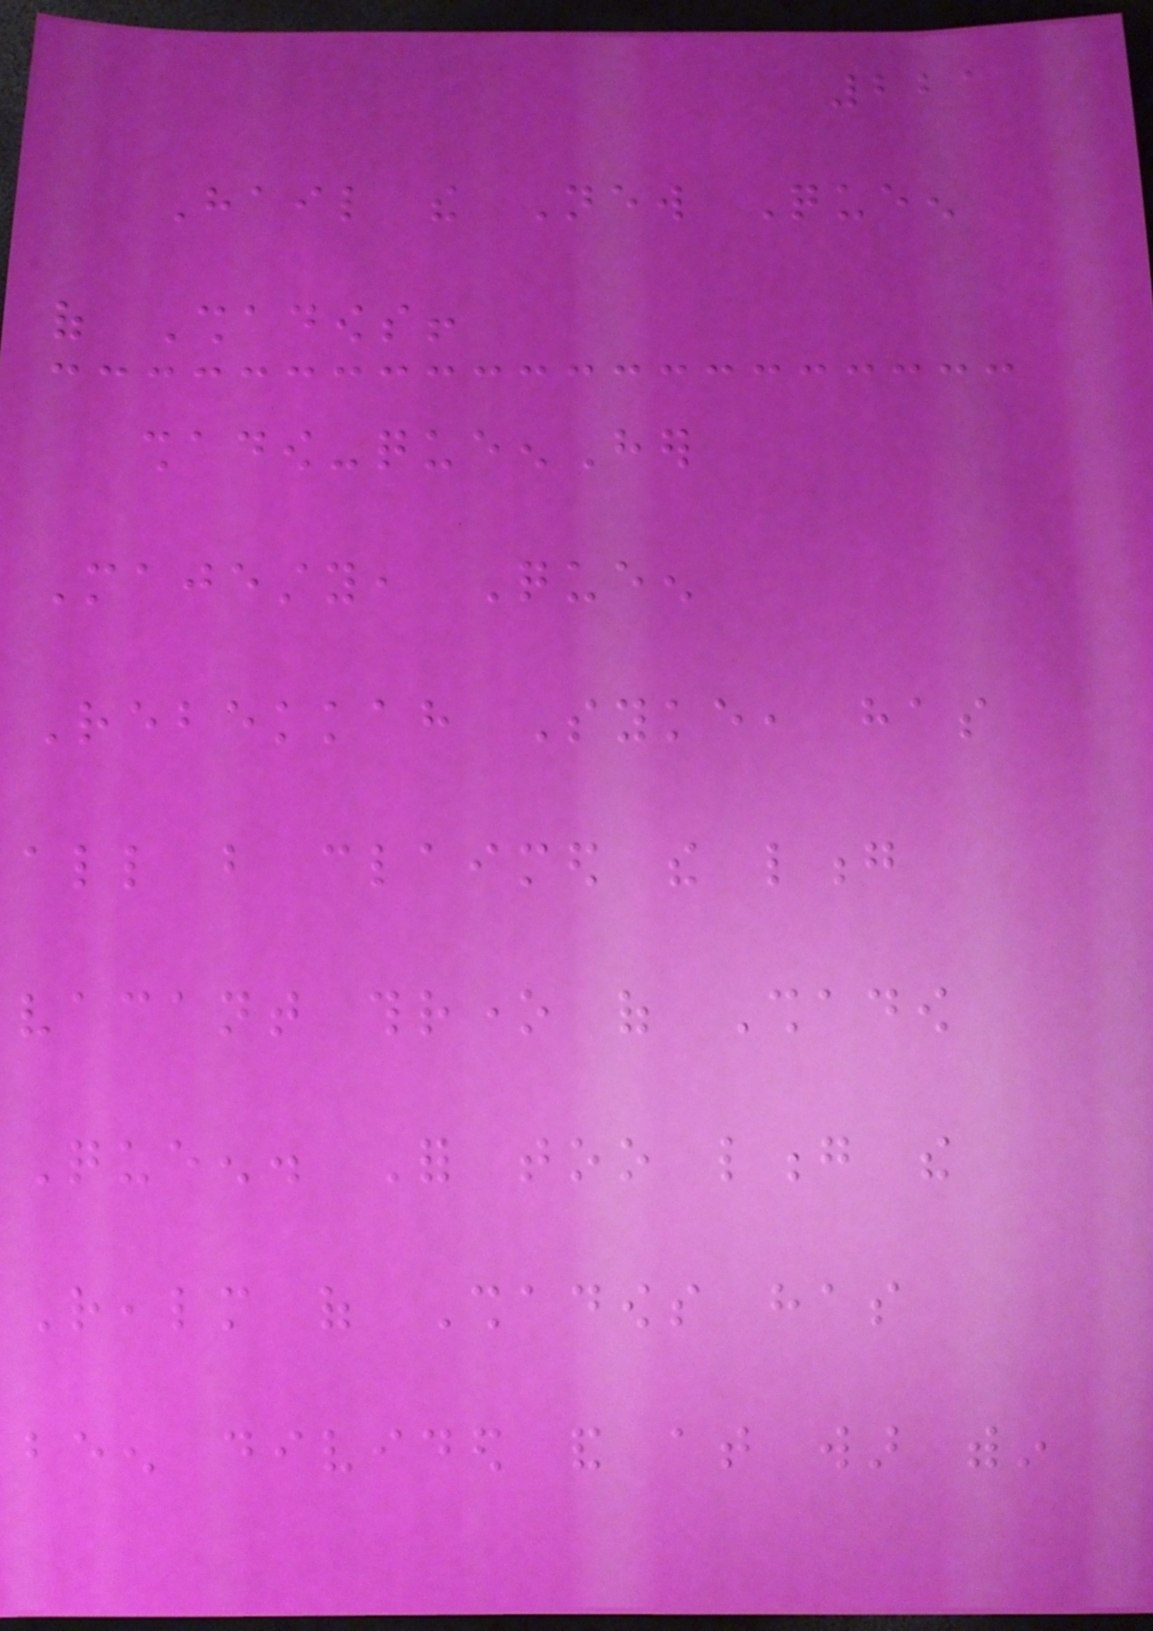221
Hail the New Queen
of Shadows!
shadow-queenHer
Majesty, Queen
Rebekkah Syke, has
all but claimed the long
vacant throne of Shadow
Queen. For too long the
Realm of Shadows has
been divided and at war within
